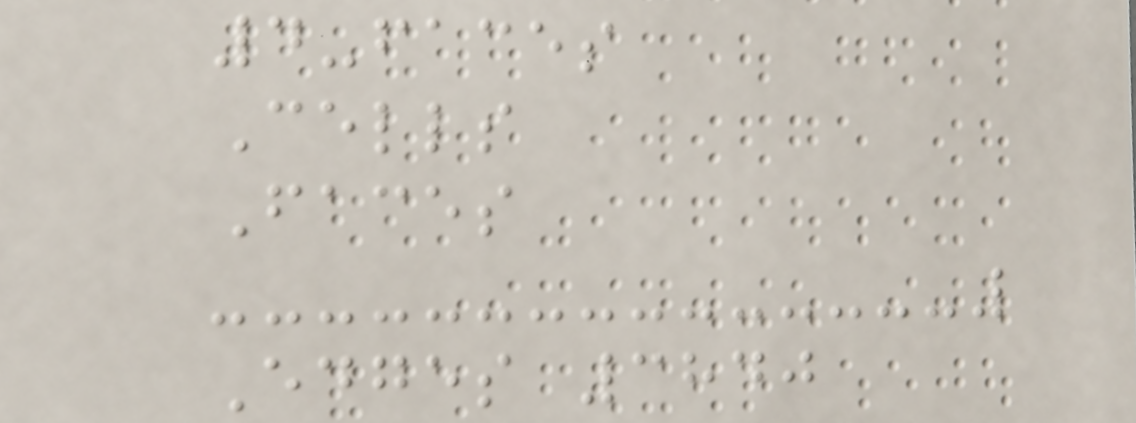4-faces
Cells
Faces
Edges 3840
